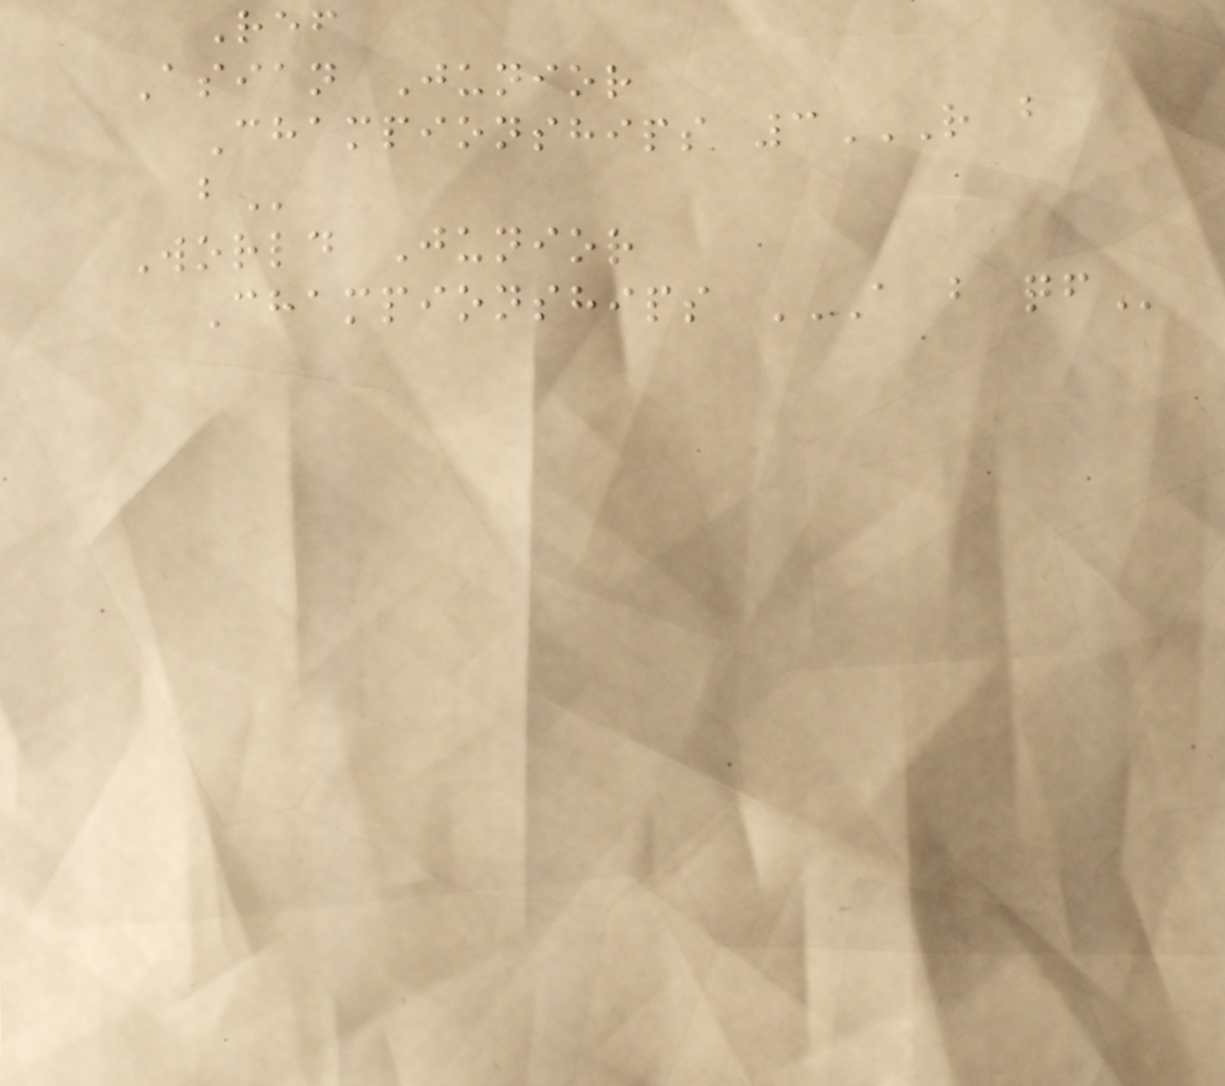Ref
Asian Junior
Championships 3R B
B
World Junior
Championships A B QF
